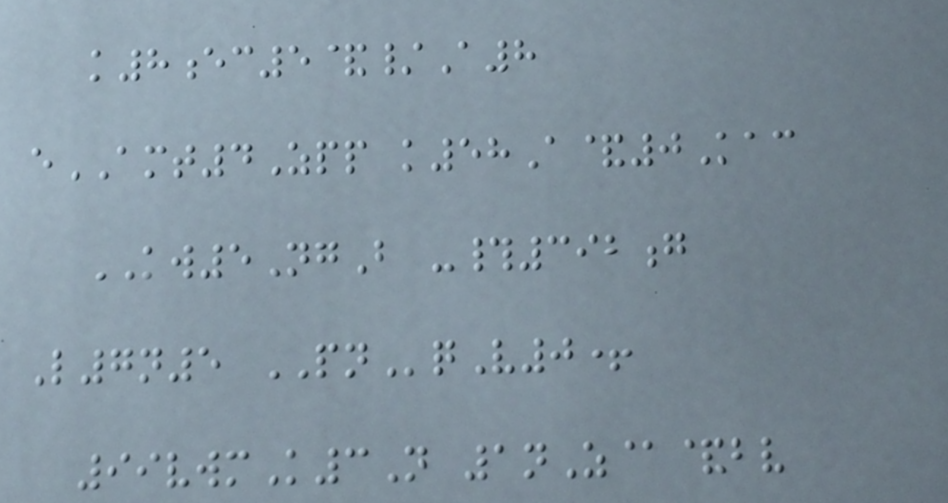k8ec5&/A8
eAMT4Zpp k58A&0Kac
KW5NgB -#392g
L7n5 PNqV0+
99vwmK3N 1nZ@&bv
